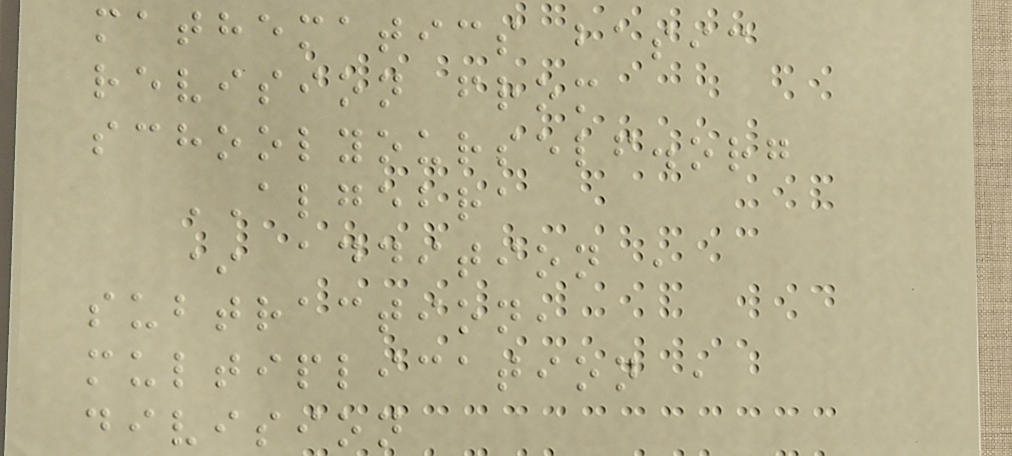mathematics basic
revision from
schoolyourself.org
ALGEBRA
* addition ,
subtraction,
multiplication ,
division
